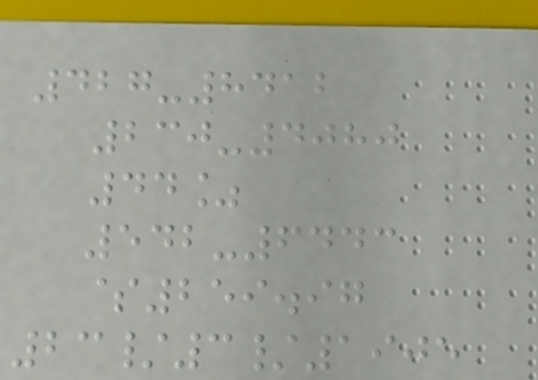427-8412
230-4080
44%
542-6443
$259.97
23/3/1905
